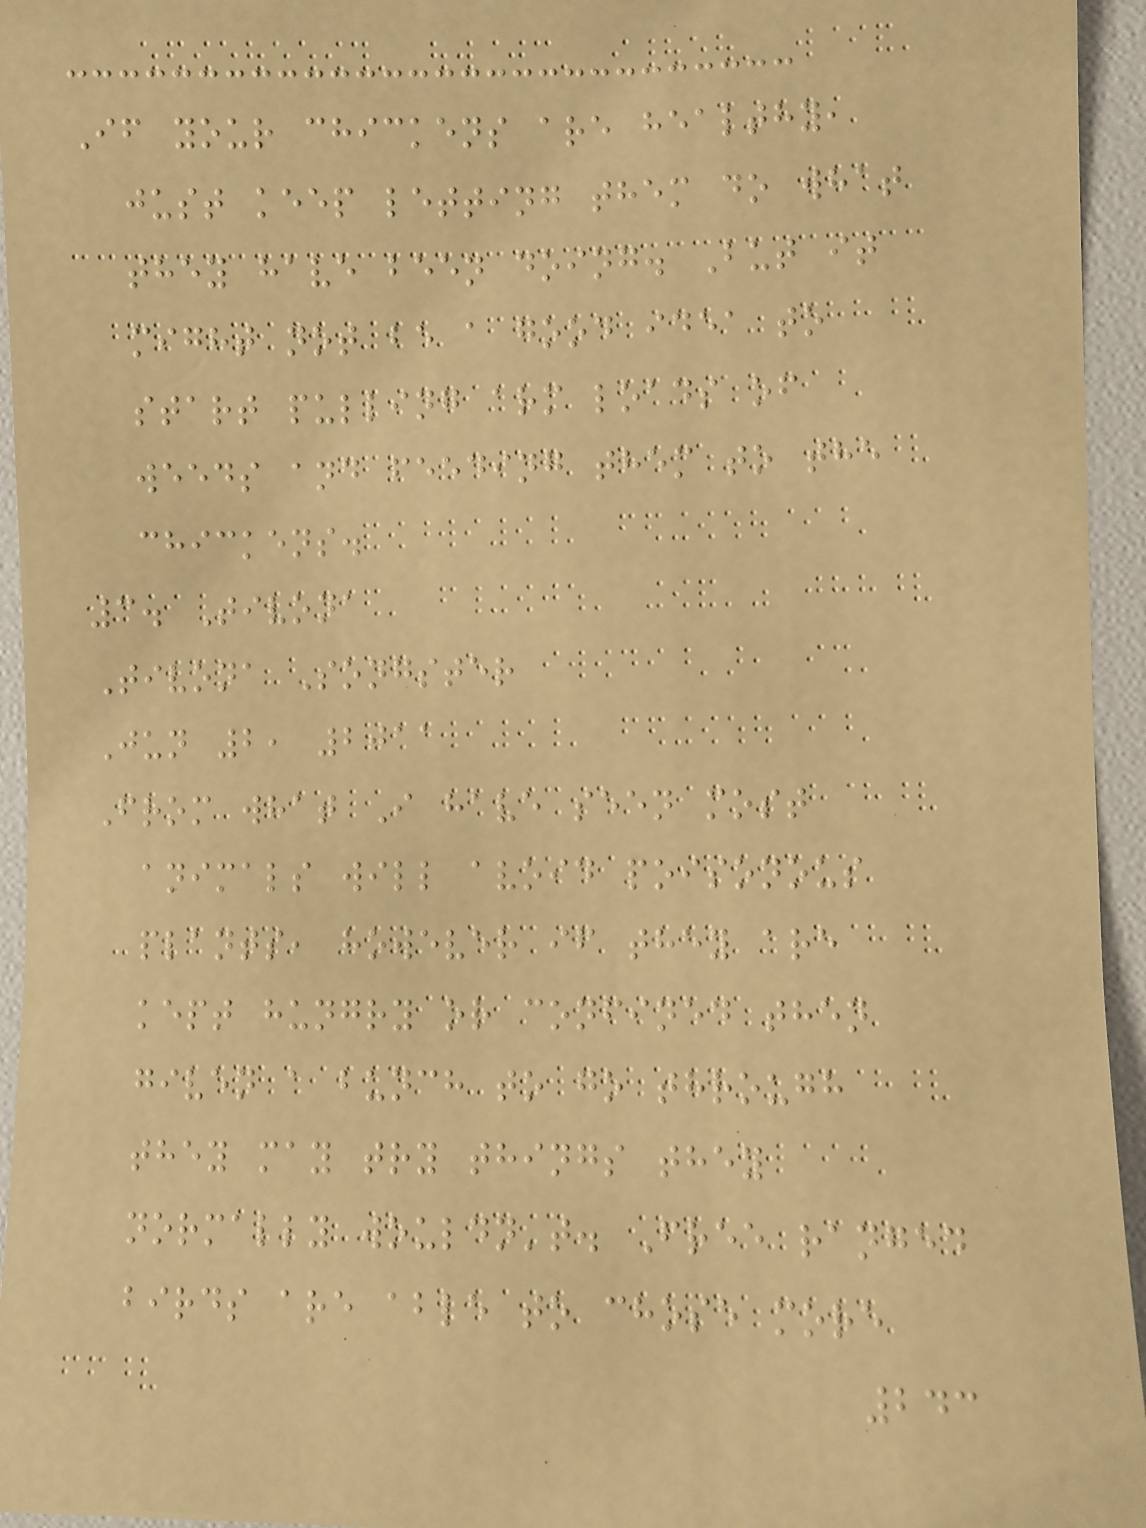If your chickens are healthy,
just keep letting them do what
they have been doing. But it
might not be a good idea to
start pulling arm loads of
weeds and feeding them to the
chickens.
3. Tivona
Tivona Songster
Jun 2, 2011
From what I have seen most
animals will avoid poisonous
plants, however if they are
kept hungry or confined then
given a bunch to go through
they may try things they
normally wouldn't. Free ranged
birds are able to chose more
243
